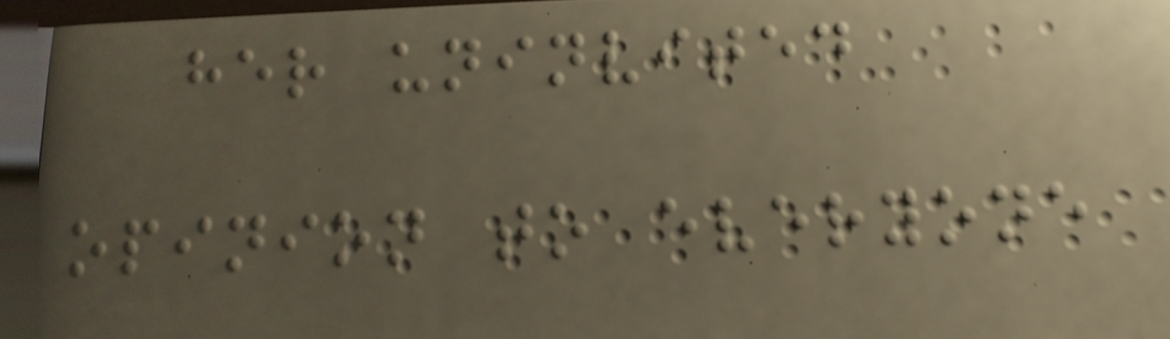her uninvited
opinion to everyone
